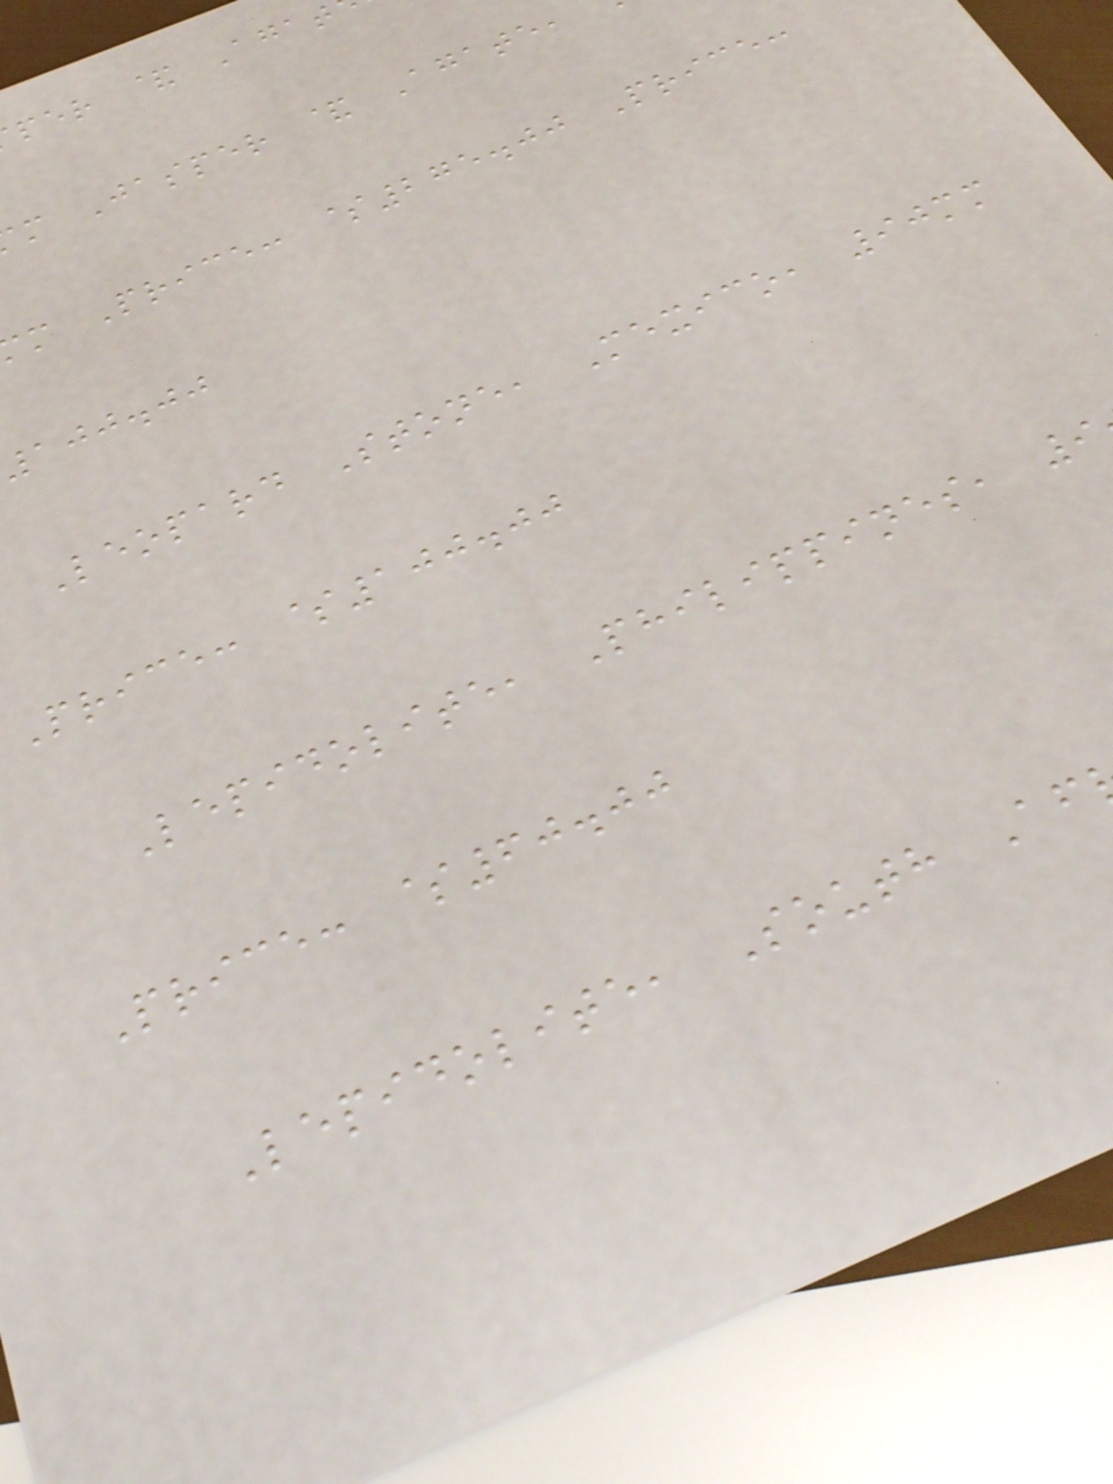per & Agat
m Jasper & Agate,
m Price: $275.00 Price:
100.00
Leopard Stone, Mexico, 90mm
Price: $100.00
Lepidolite, Philippines, 9
Price: $60.00
Lepidolite, South Af
